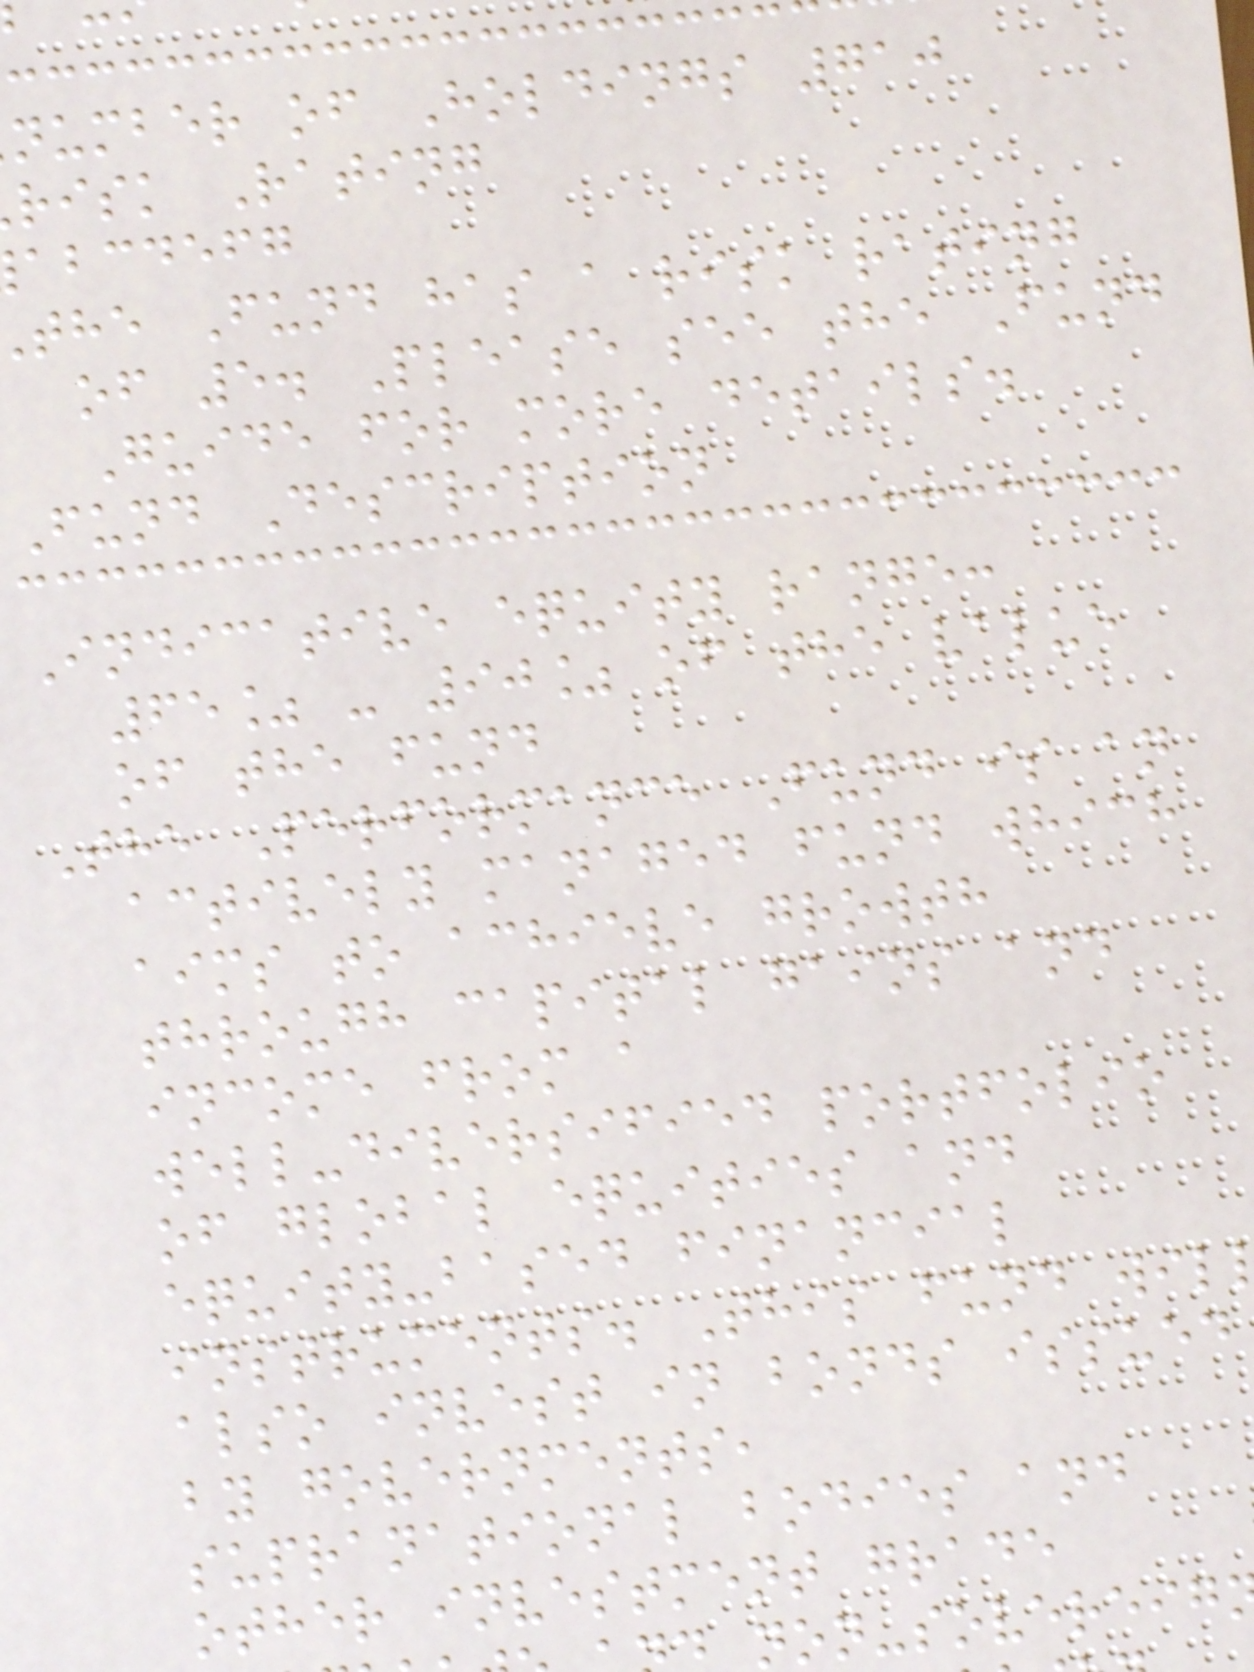number of Holdings 710
risk Rating
abcdefg
the Fund has a risk rating
of 5. Please see the Fund
Guide for more details.
Fund Description
Indicative equity range:
65% - 90% of the value
of the fund
The Performance Fund is an
actively managed fund which
aims to achieve growth
through capital gains and
income from a
well-diversified portfolio
of global equities and
equity-based financial
instruments. This fund wil
also invest in bonds issued
by governments,
supranational bodies and
other investment grade
non-sovereig
